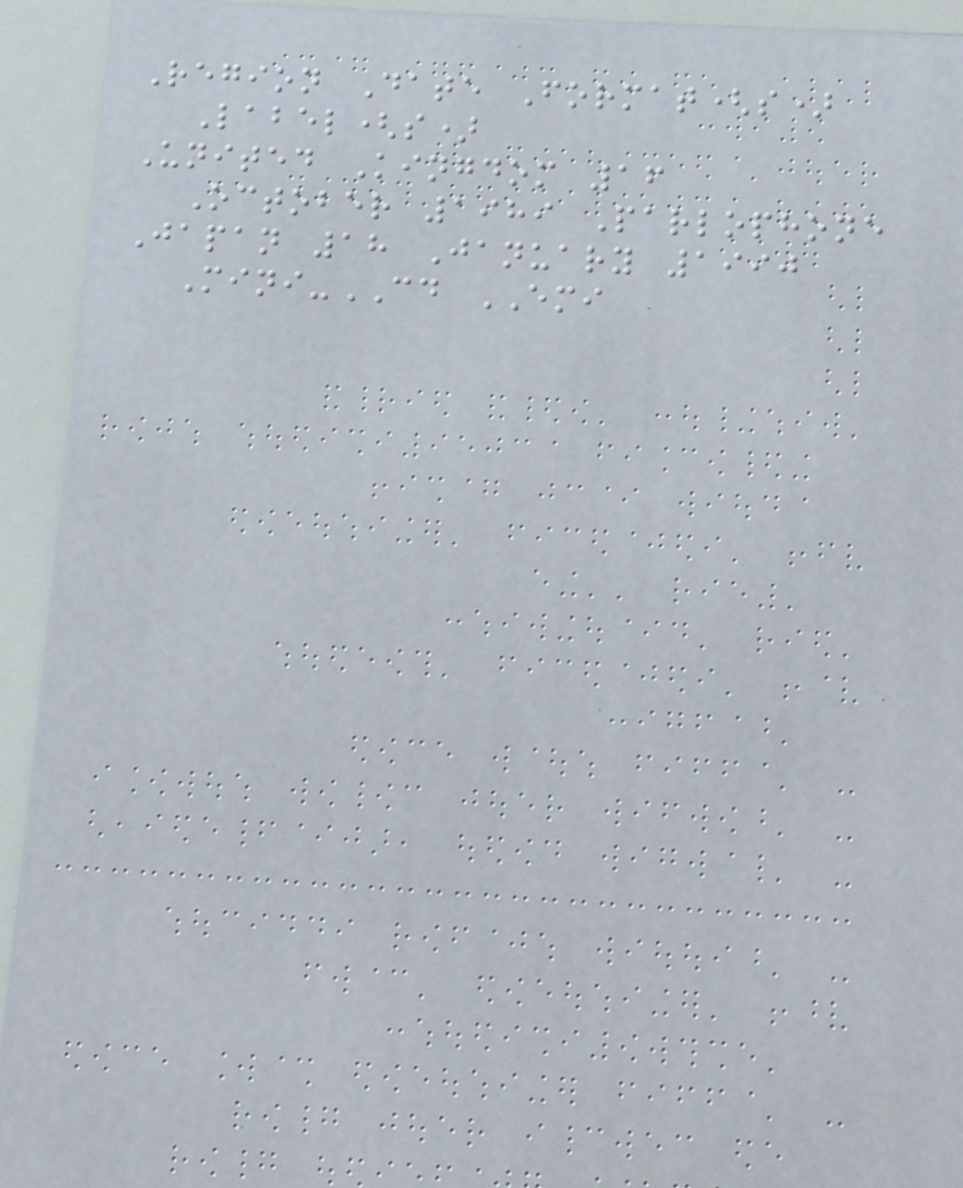Region Date Format(s)
Label(s)
United Kingdom 16
October 1989 Parlophone
Japan 18 January 1990
Mini-CD EMI
